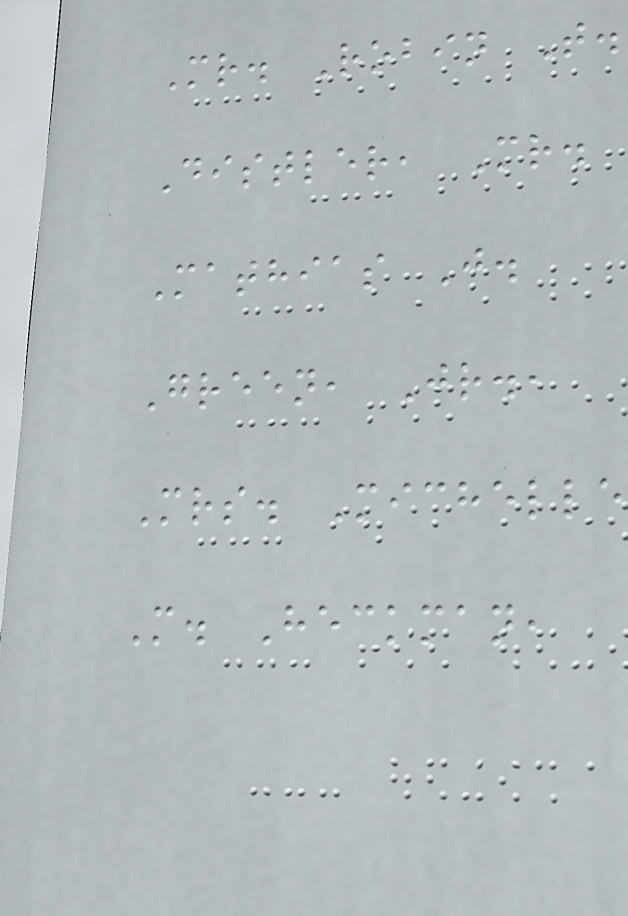Mr. Robin T.
Distler, Mr.
Mathias J.
Green, Jr.,
Mrs. Michelle
M. Heckman,
